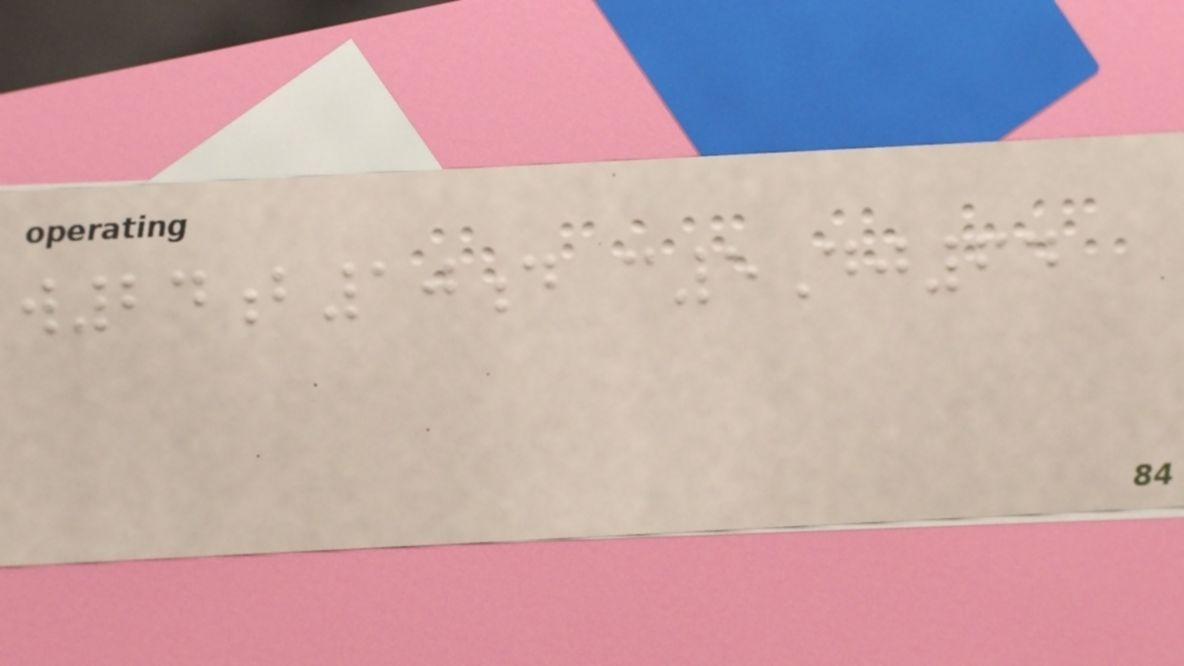w24b10d c5Dj64
